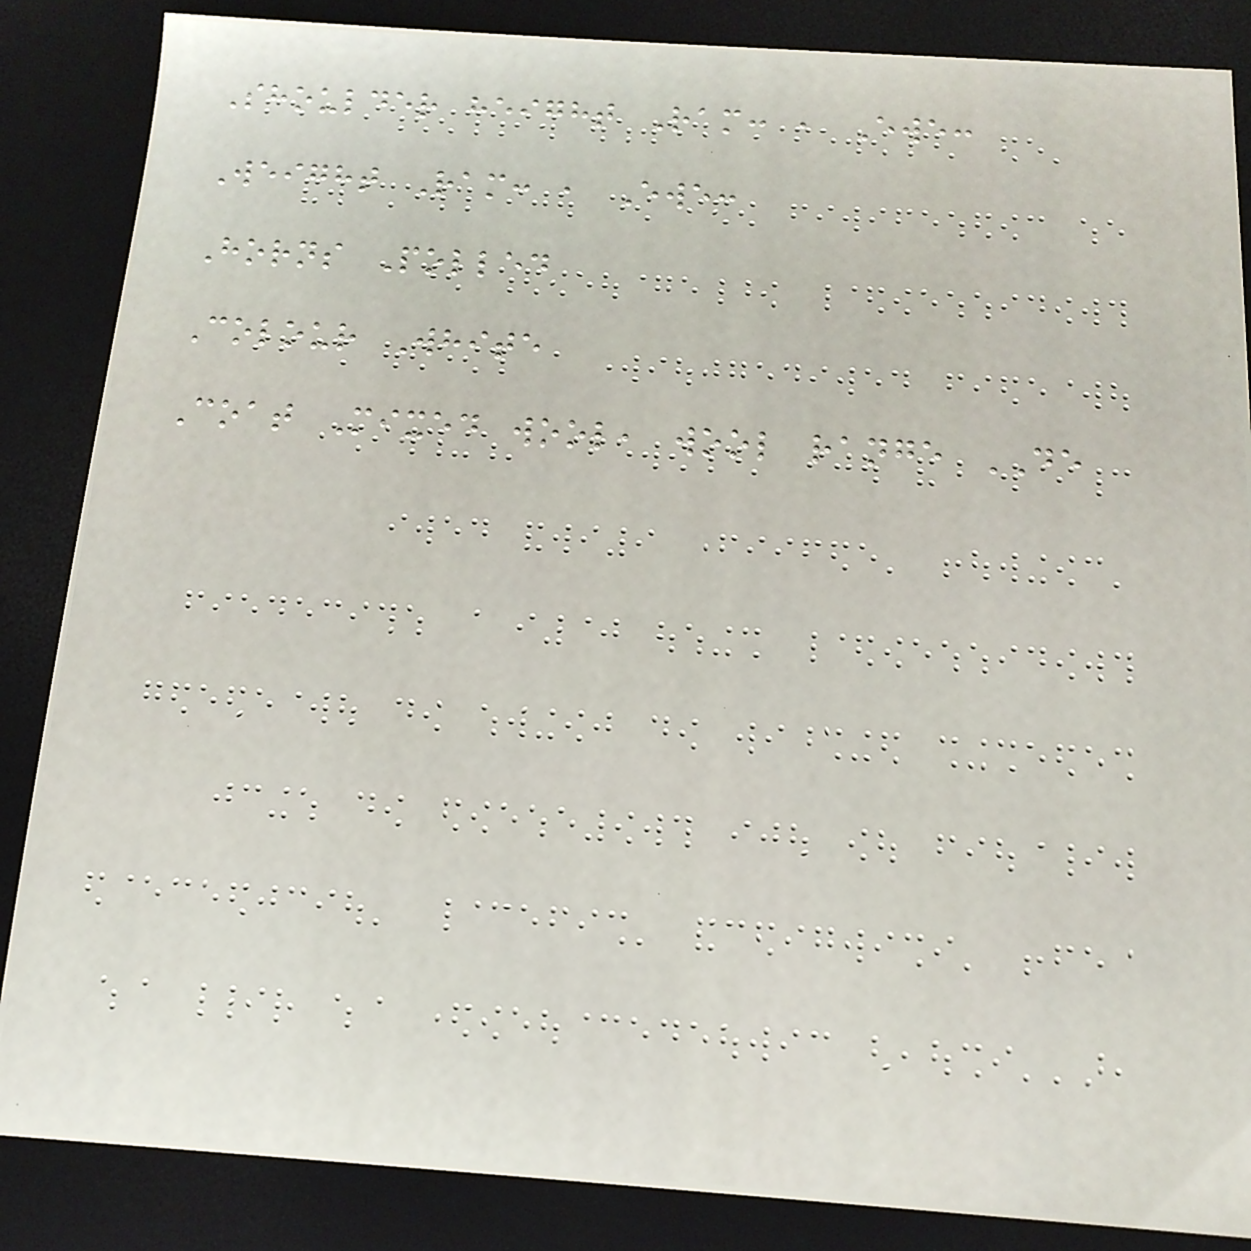Shoulder height Ram: , Ewe:
Weight Ram: , Ewe:
Horns Polled
Colour White
Coat Mixed wool, wool range DE
